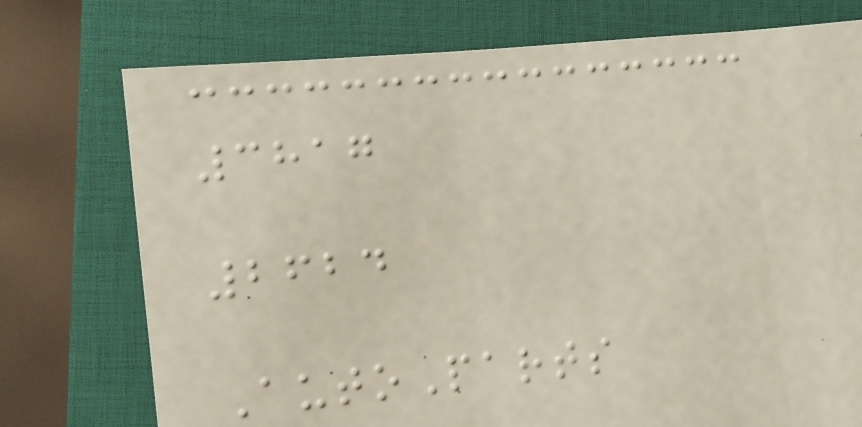3817
2624
AutoParts
